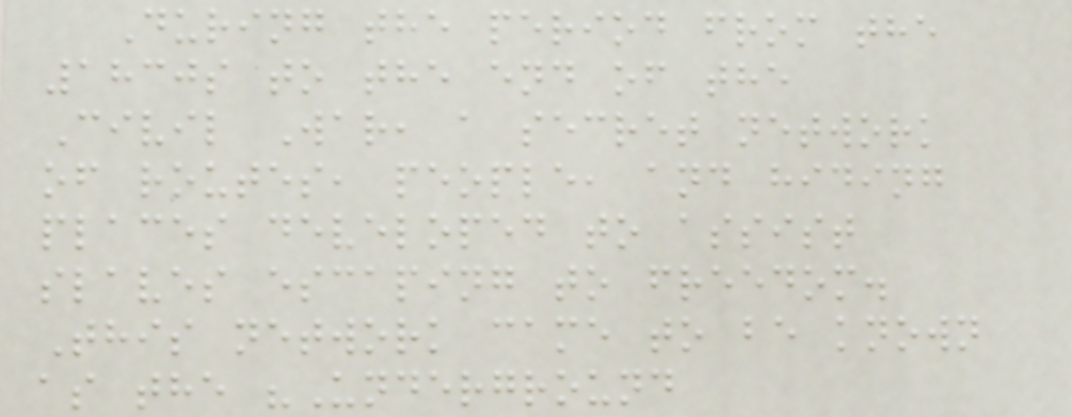During the period from the
1830s to the end of the
Civil War, a secret network
of routes, people, and hiding
places developed to assist
slaves escaping to freedom.
This network came to be known
as the "Underground
